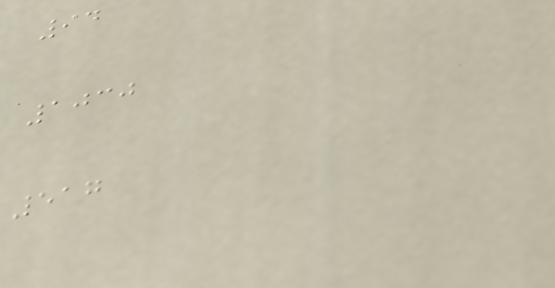94
1030
517
